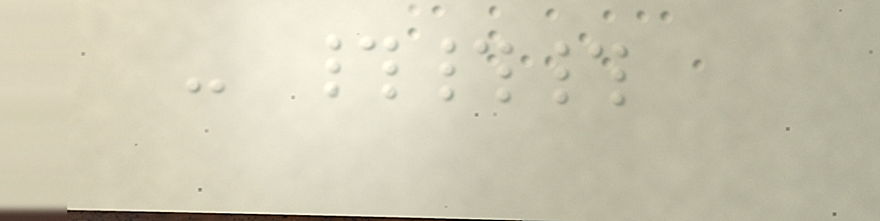- ###
